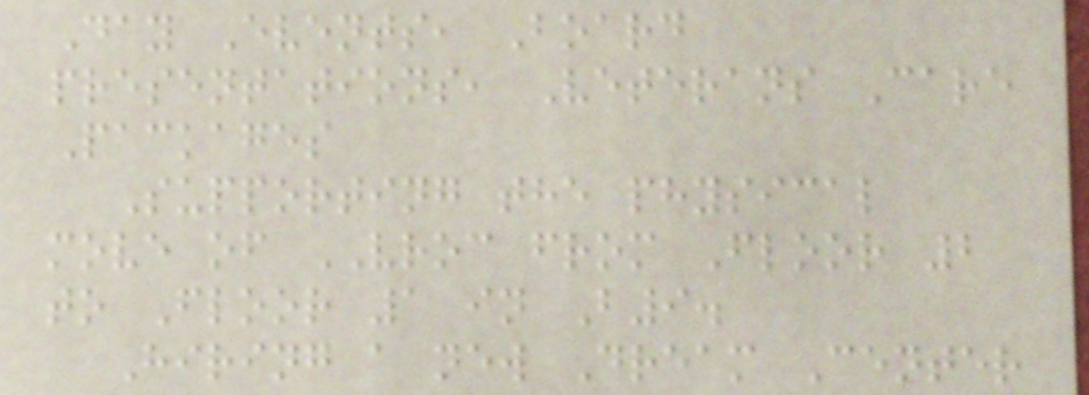Day Events, Board
presentations, Veterans Care
Packages
Supporting the physical
move of VROC from Floor 2
to Floor 1 in B9.
Hiring a new Dream Center
